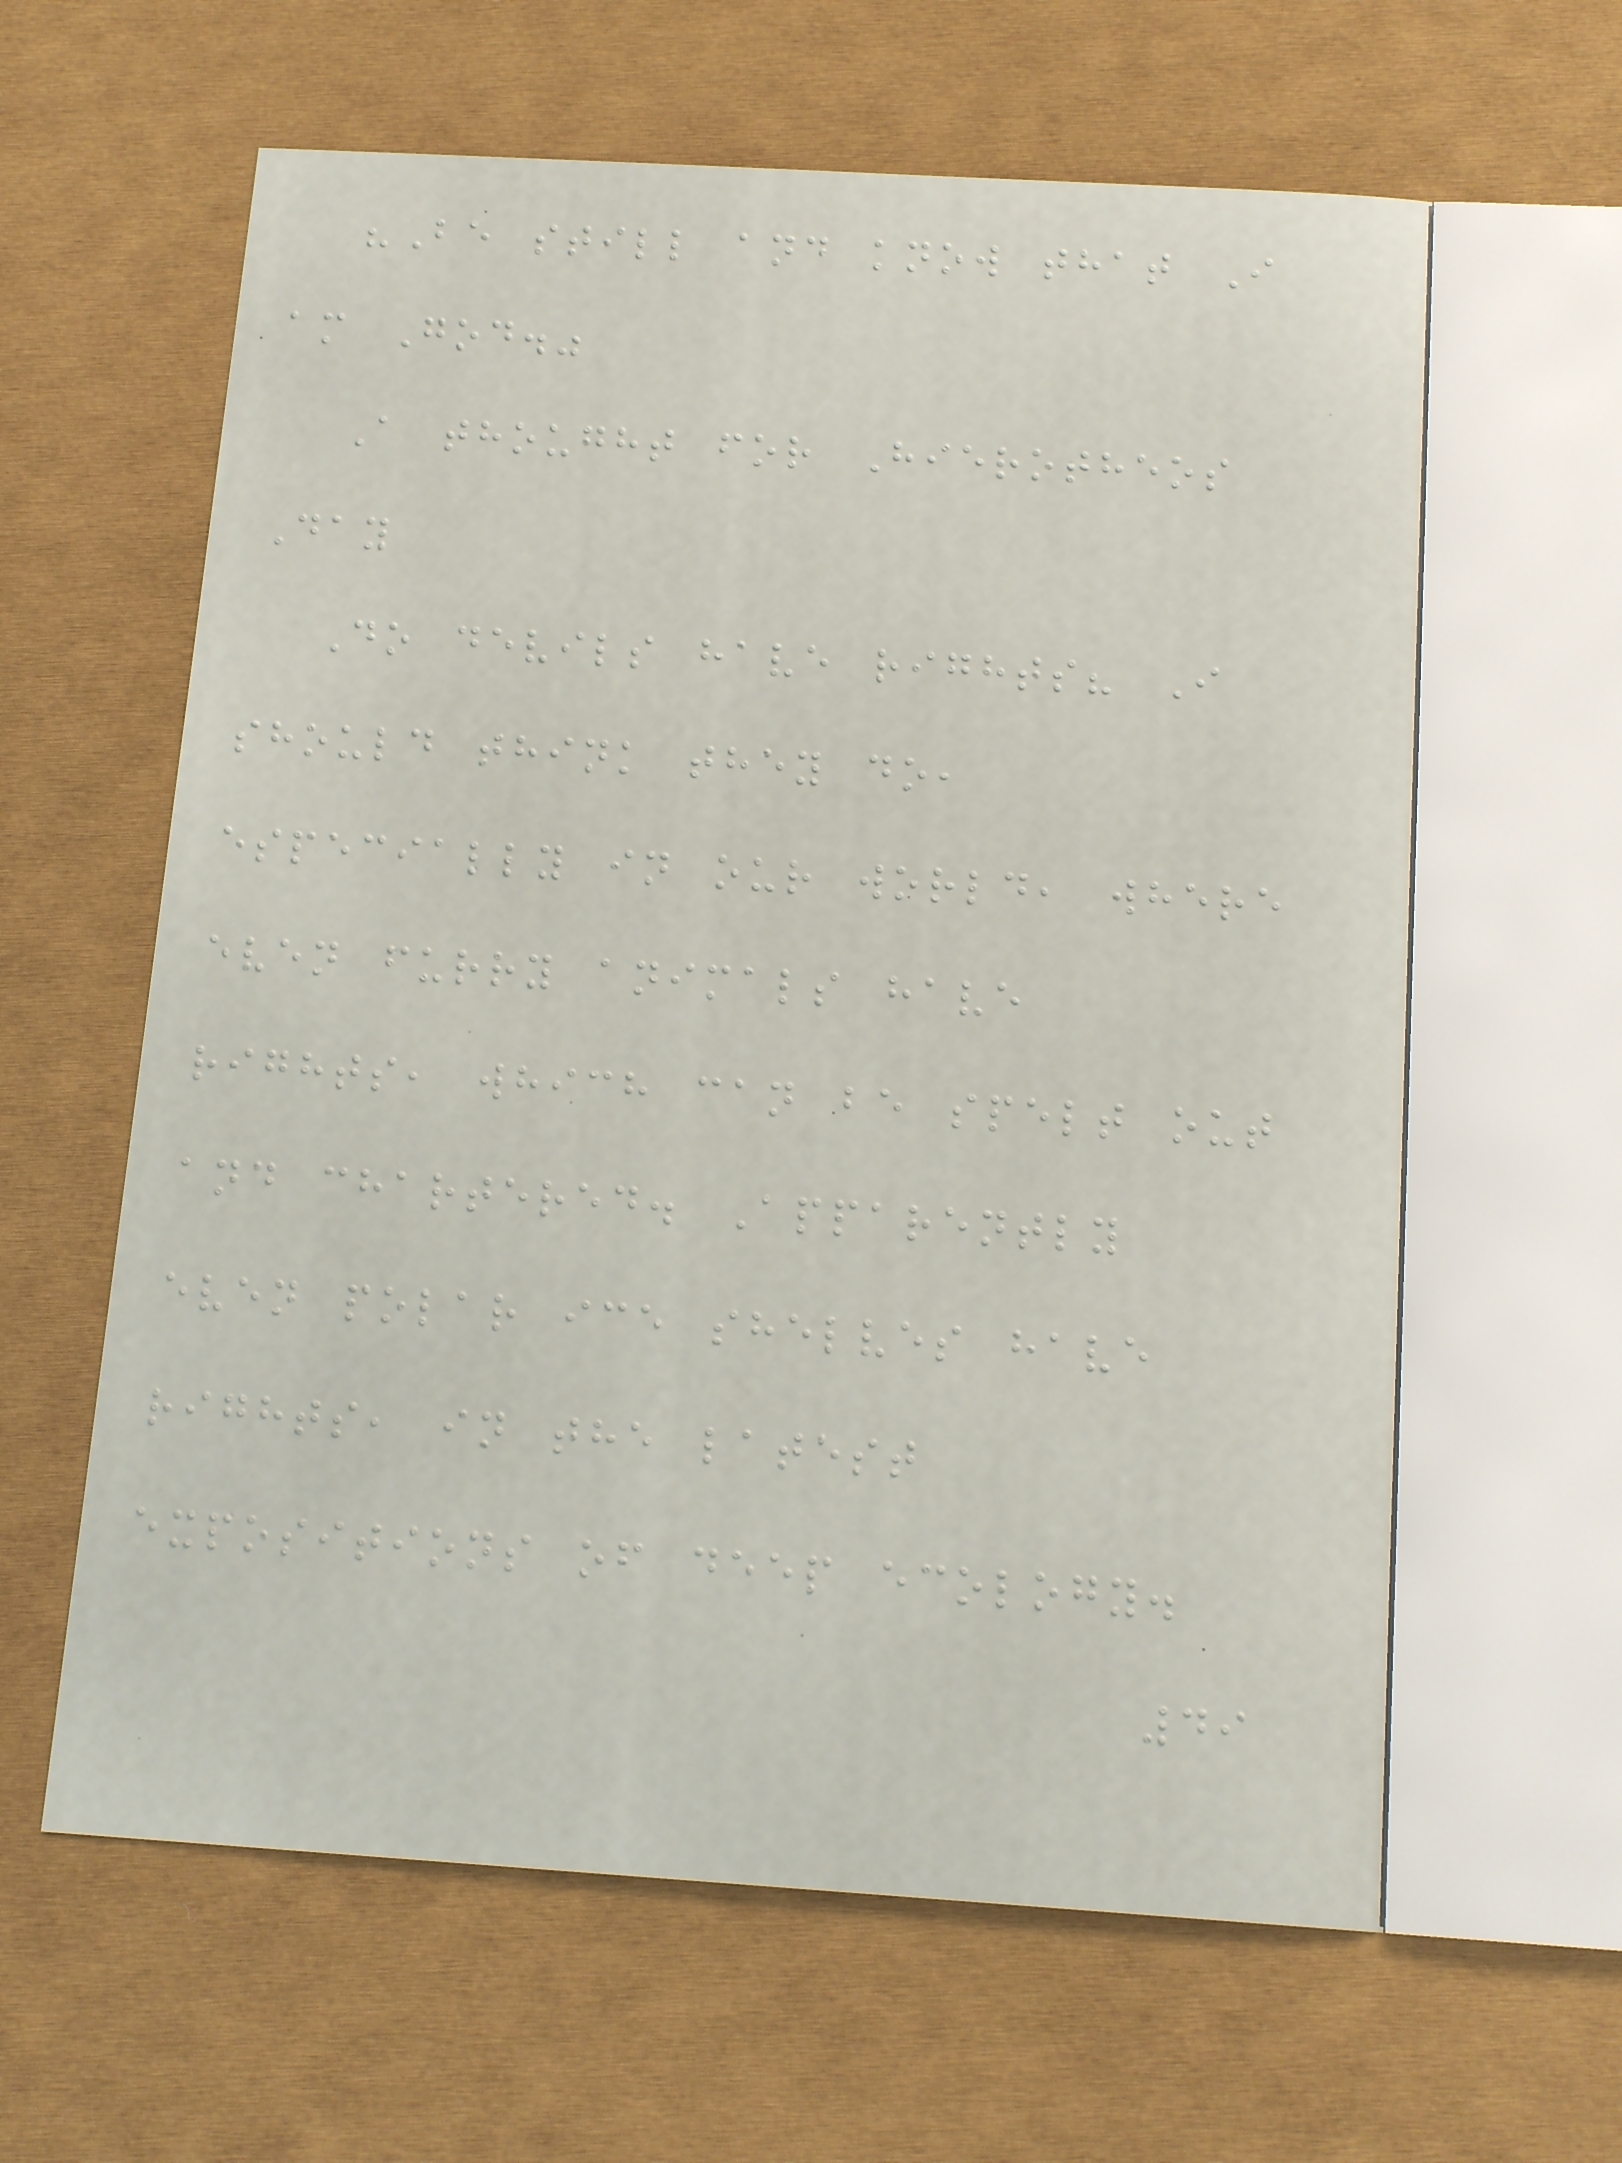"Be still and know that I
am God."
A thought for Hierotheos
Day
Do devils have rights? I
should think they do,
especially in our world, where
even furry animals have
rights, which can be spelt out
and chartered. Apparently
even polar ice shelves have
rights, in the latest
expositions of deep ecology.
49
